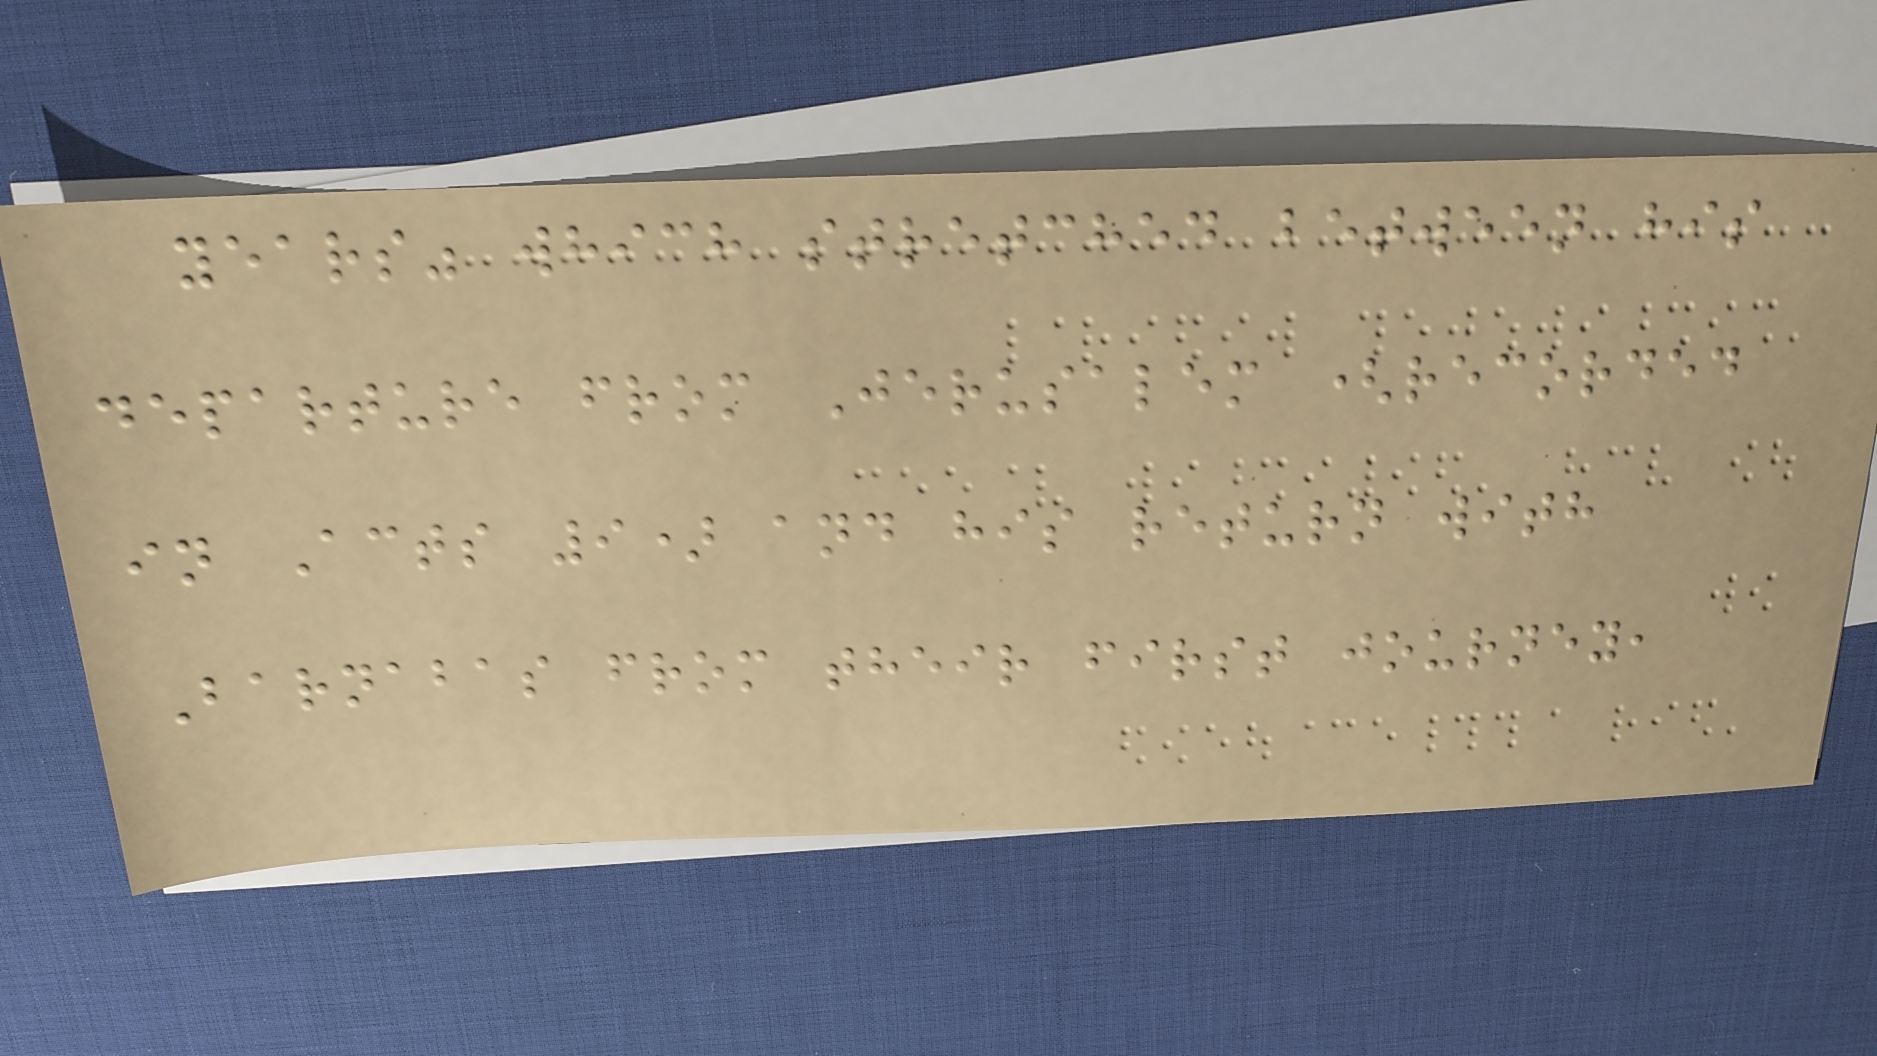years" which stretched between his
departure from Jerusalem (recorded
in Acts 9) and his return with
Barnabas from their first journey,
